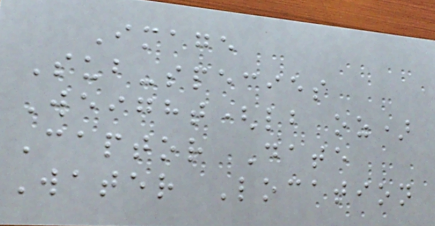Image
Sub-species
Weight(lb oz)
Captor Date
Water Location
